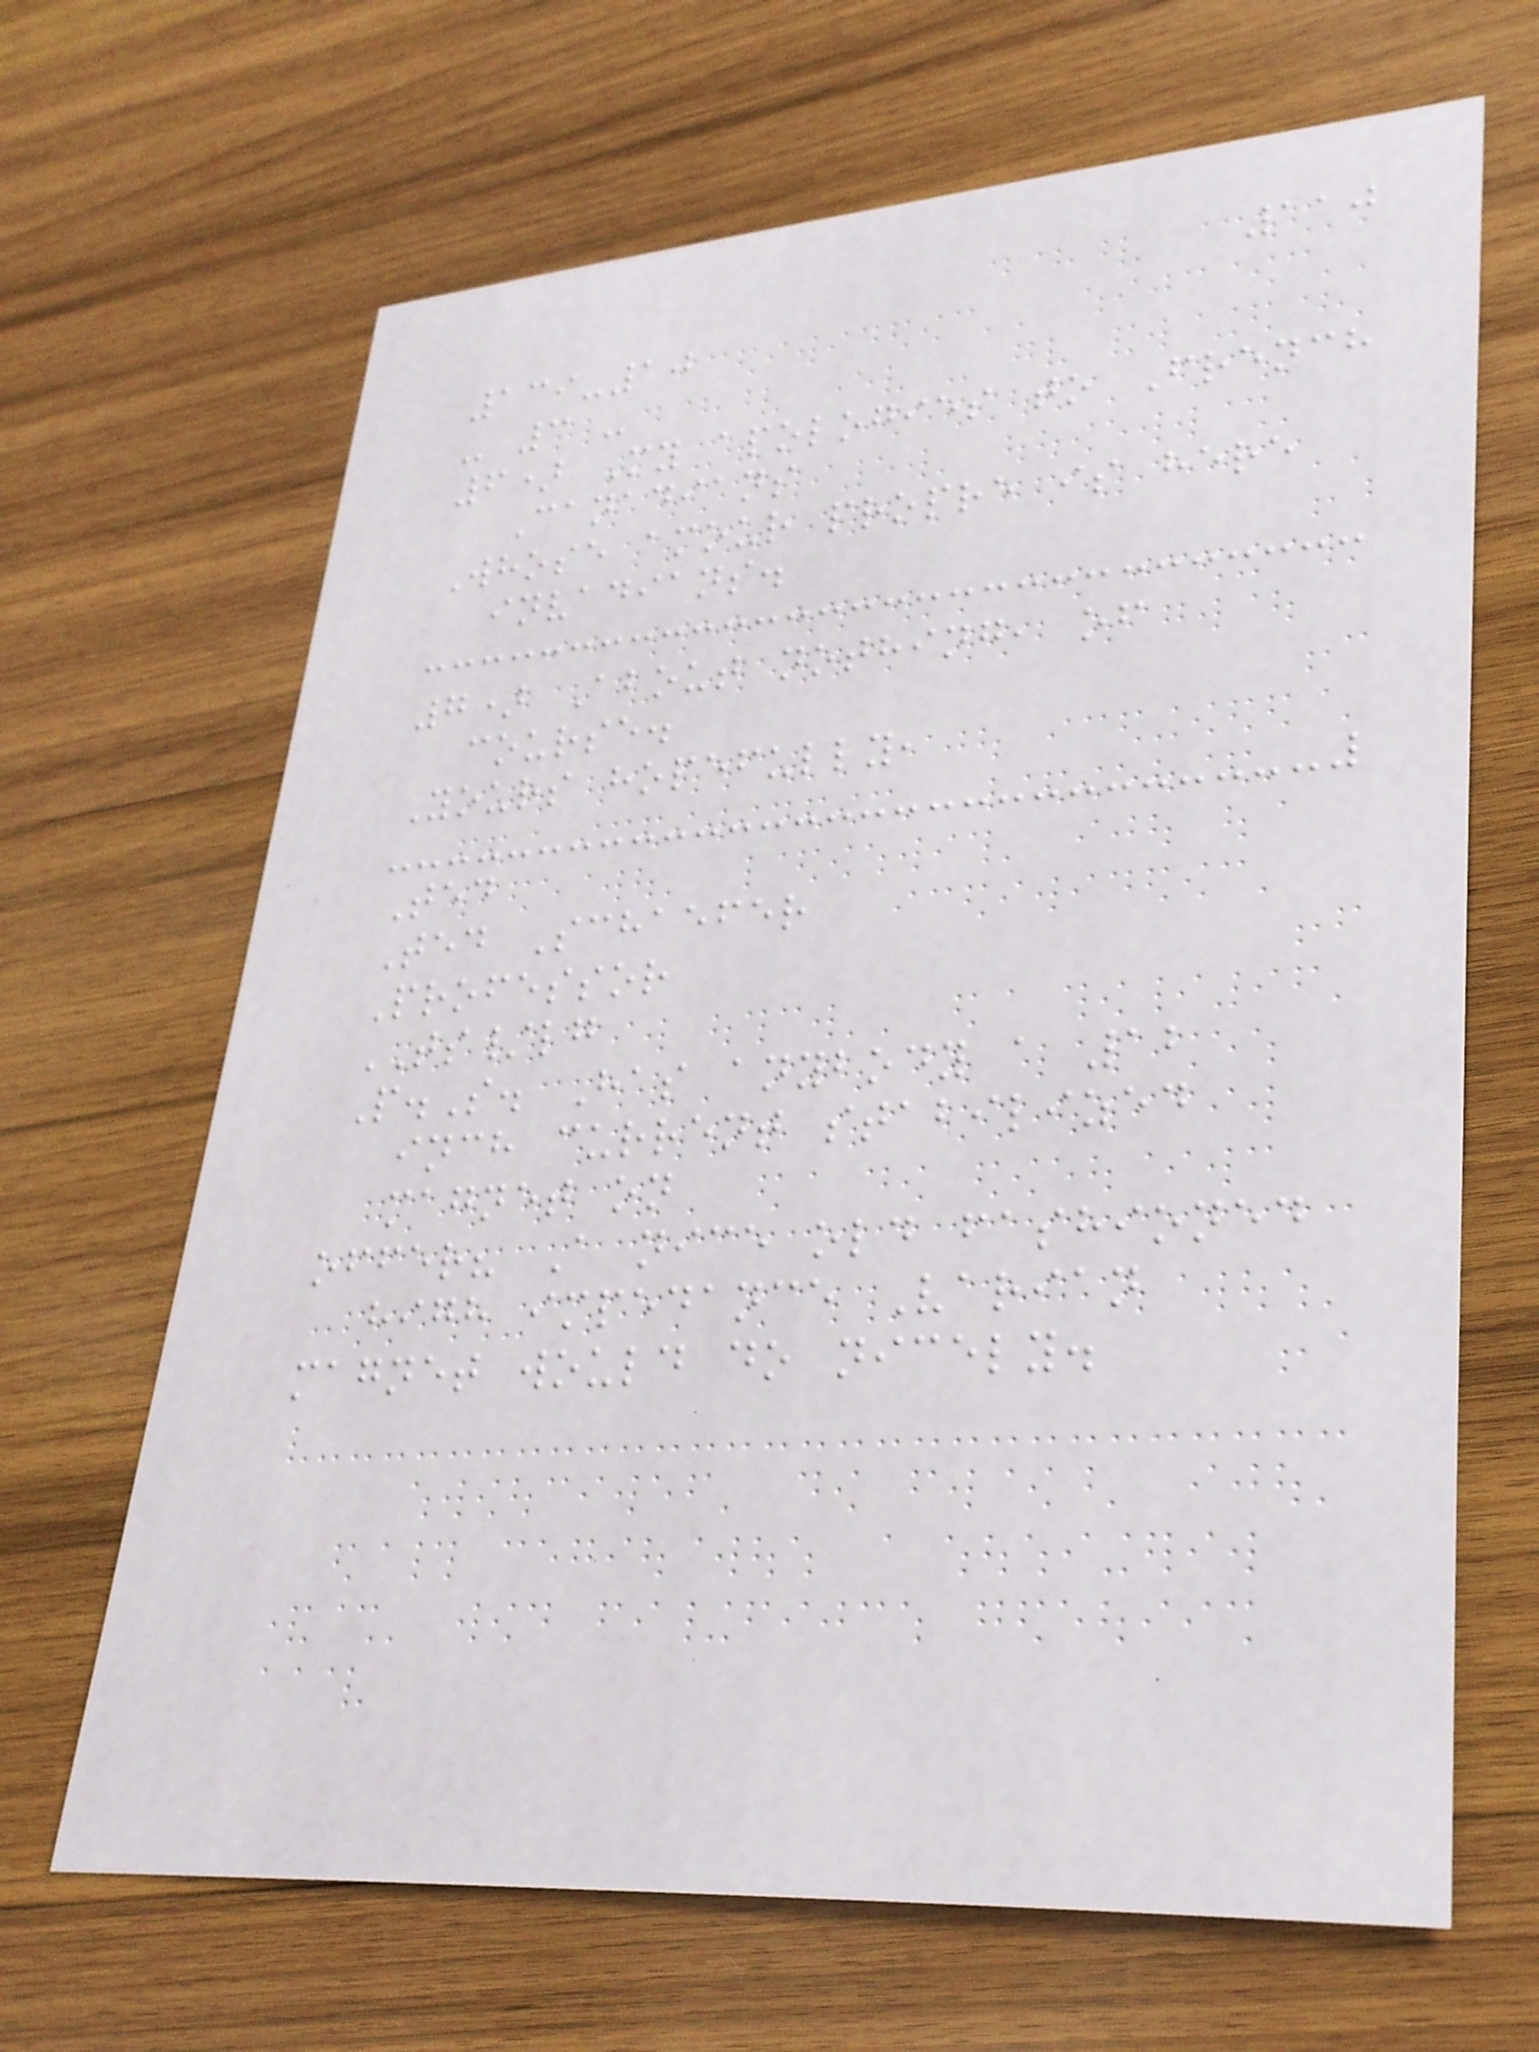110
139-10
- 3 -
6) My apologies to French
Canadians
Whose amour propre is here
invadians.
7) About nothing, of
course.
Yours hopefully,
Ted
Ted Schaefer
Professor
TS/lg
P.S. Has anybody a 12
inch current stabilized
magnet on
offer? A nice old fashioned
high impedance Varian
magnet would do nicely.
